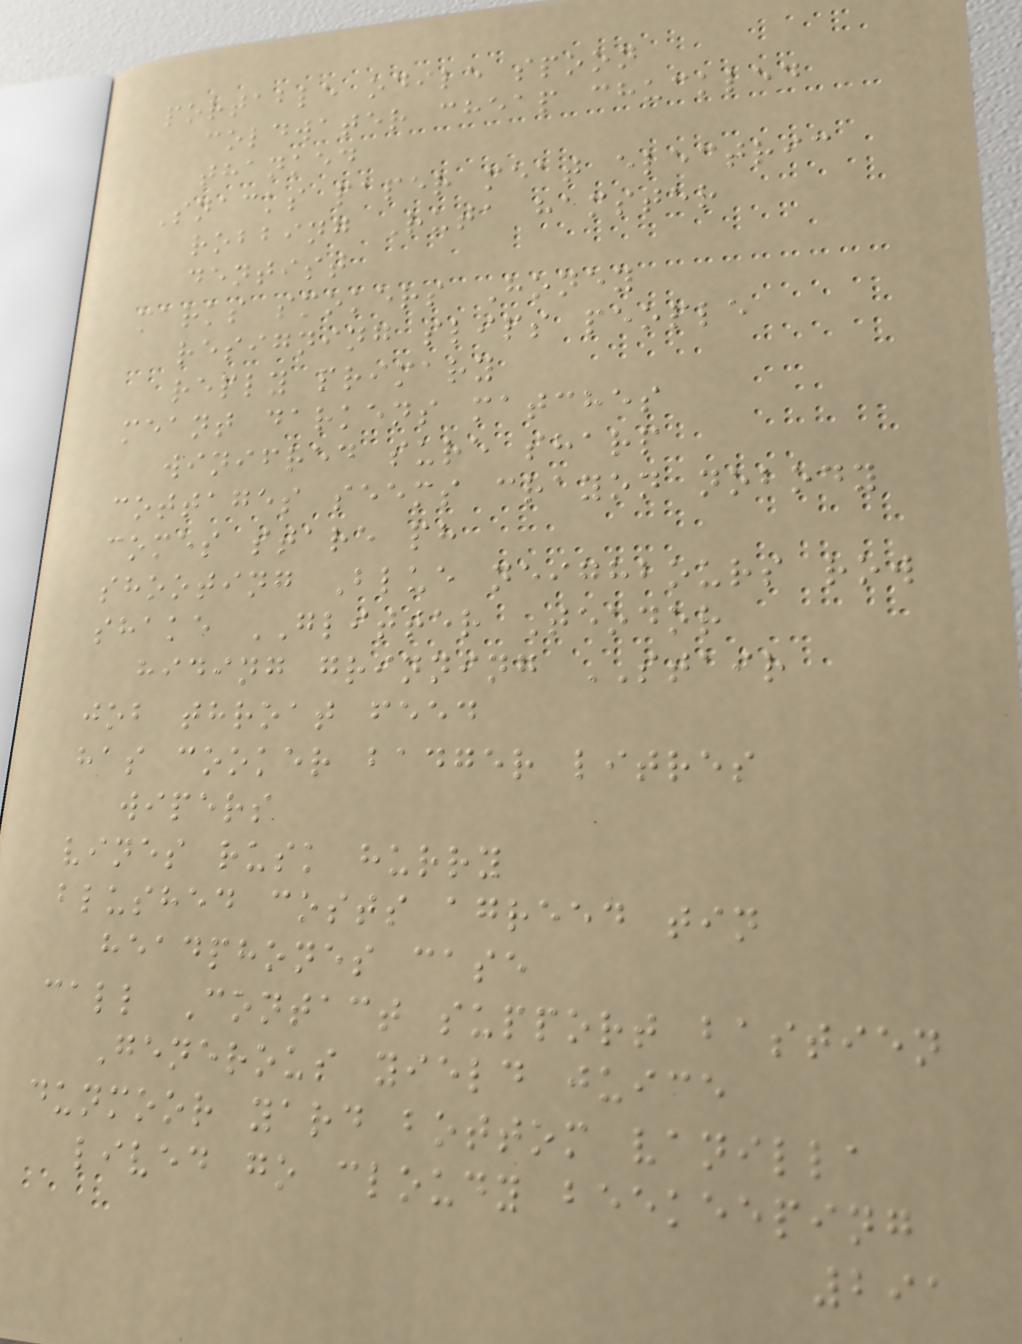portable odile spoon
coldwater cheap chuckled
thanked
Snacks paper meat electric
robbing Ruta hamster
dentist
marks smokers Honey
resigning slips people
reply primary
meant darkens matches
winifred sure sharp
cottages seems crayon nobody
comes stare ph
shooting Blue neighbours row
shake GLITTER Teodor
hiding grinning STAIR
job throat feed
has cooker badger litres
wipers
vines rusk hurry
blushed costs agreed tin
headphones case
call Contact support bastien
Generous yield juice
dunmoor yard bottom vanilla
lived go cloudy beekeeping
291
